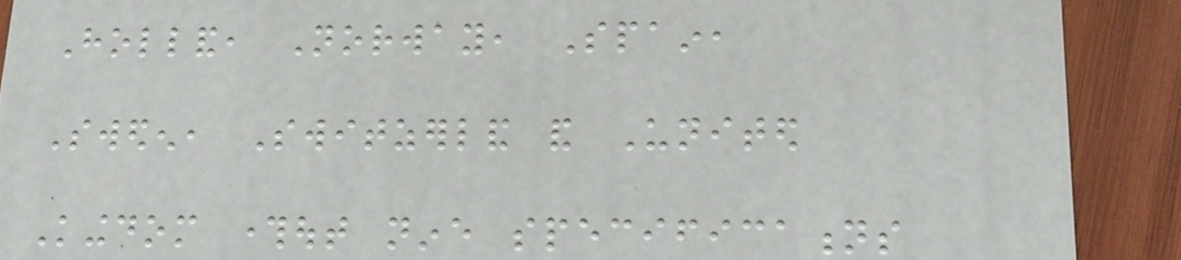Holland, Norway, Spain,
Sweden, Switzerland and United
Kingdom throughout nine specifications
